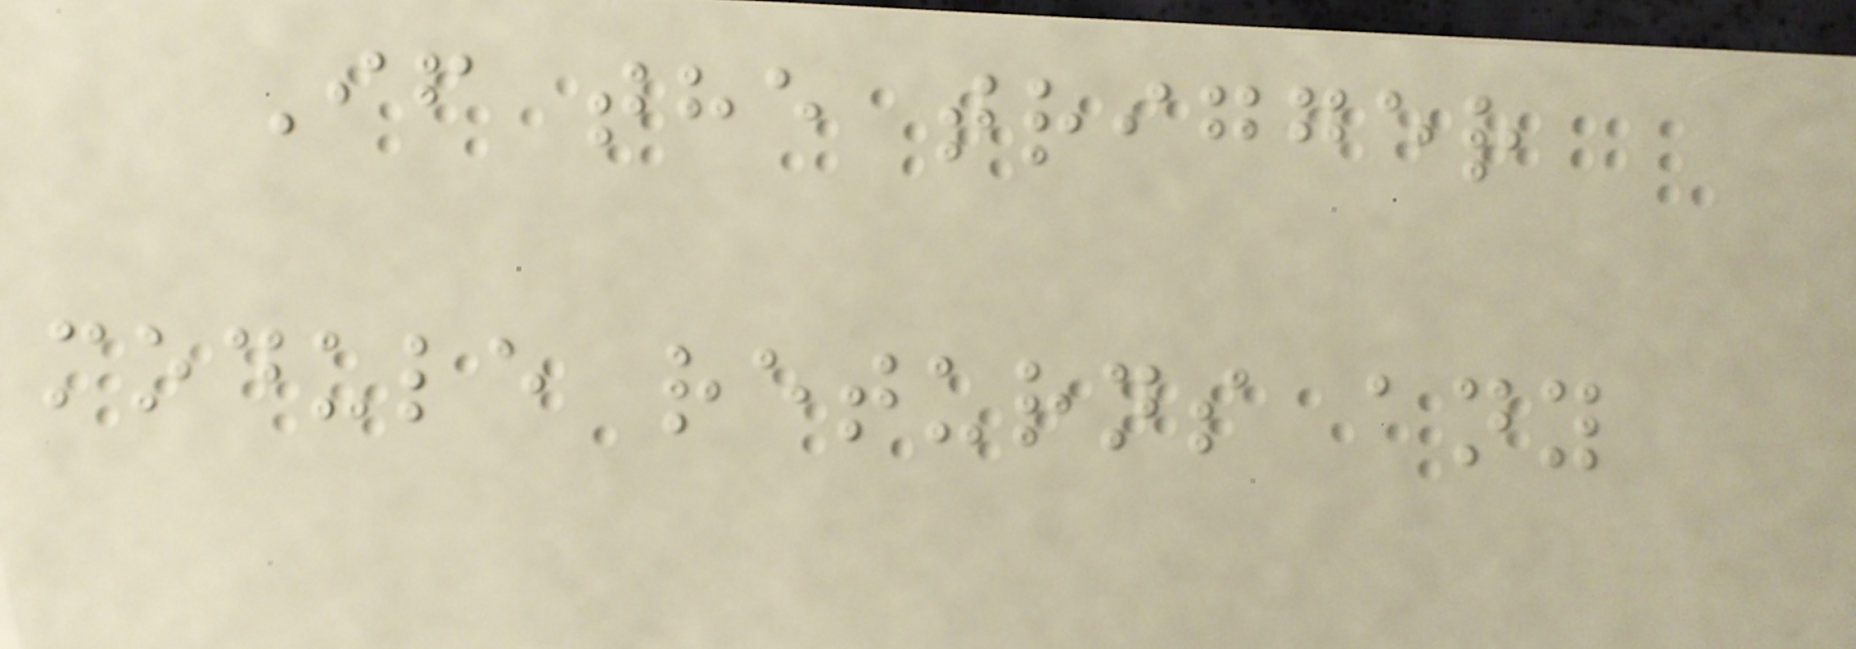If the trigger
module returns any
